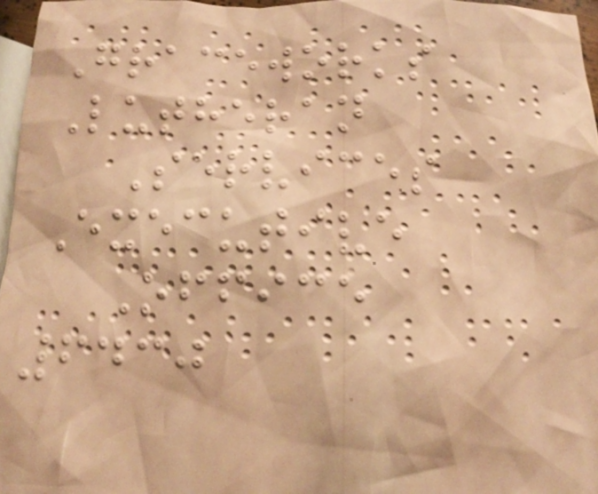Graceworks
Lutheran
Services
Executive
Office
6430
